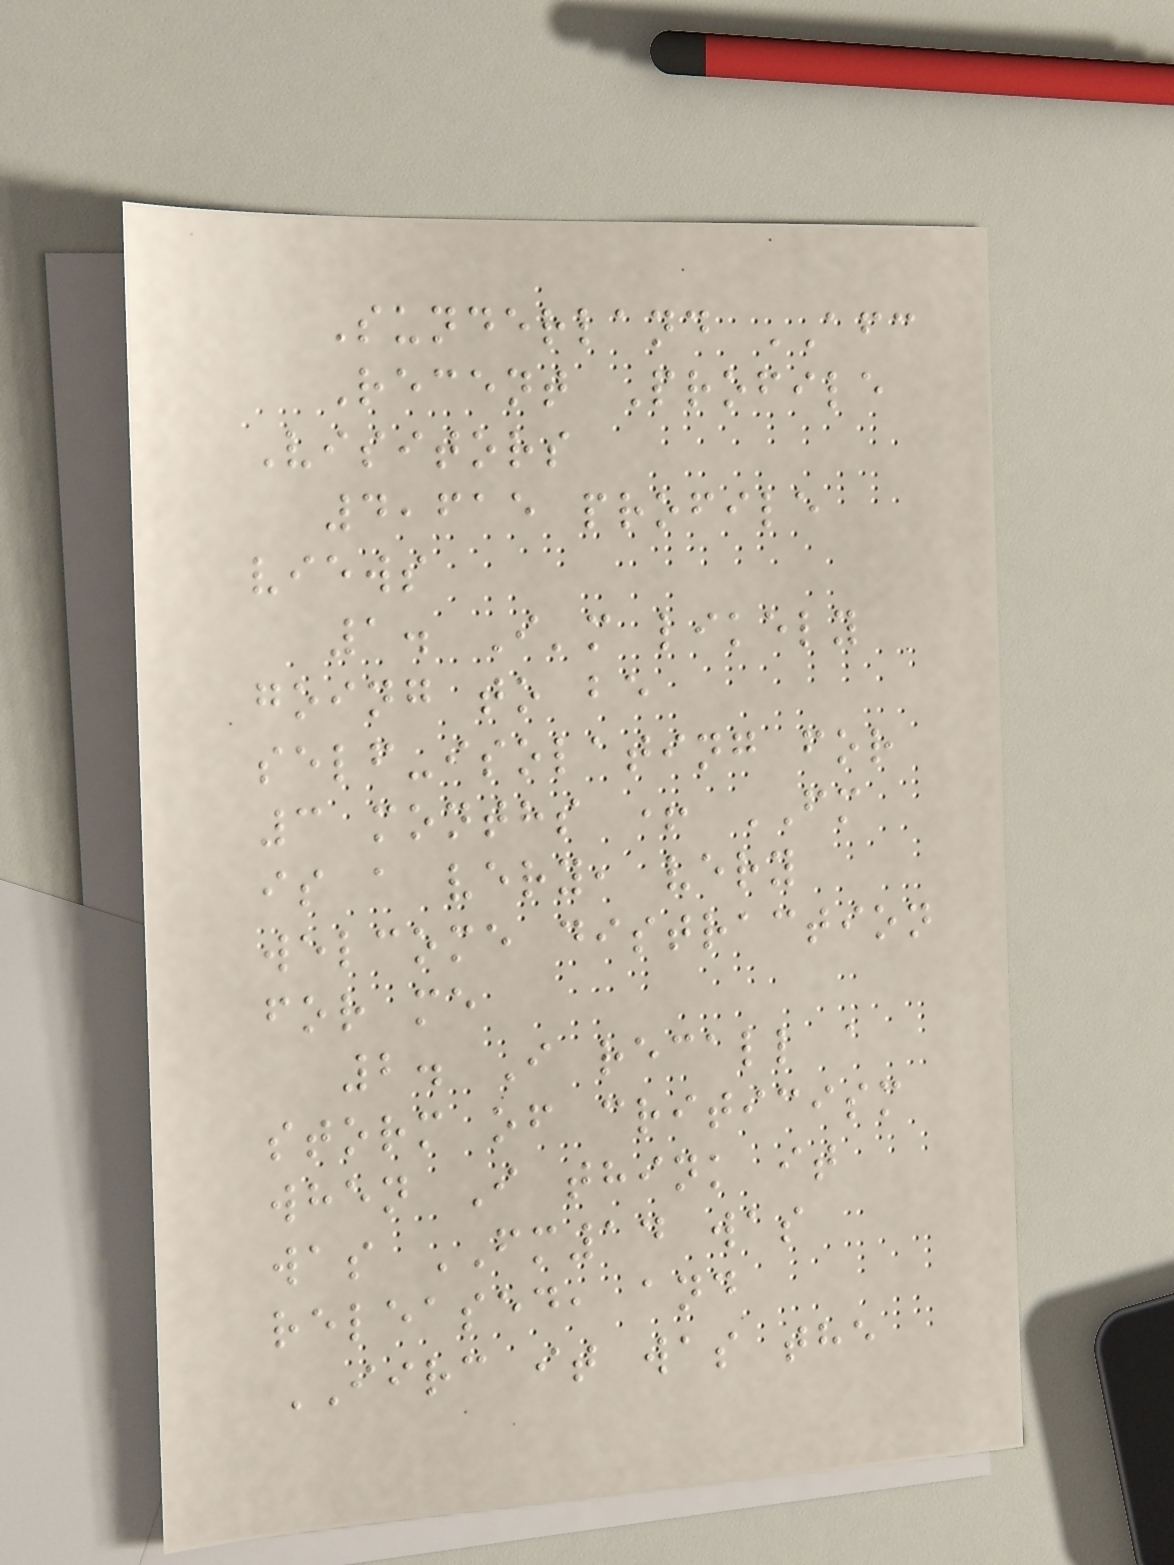Sunderland AFC
Recent Profile
Visitors
4,615 profile
views
1. I'm likely
going to be
self-isolating for
3 months + FM
is a very, very
welcome distraction
for me
2. I recall a
storm of criticism
when I think it
was FM14 was
released, and
IIRC it was the
